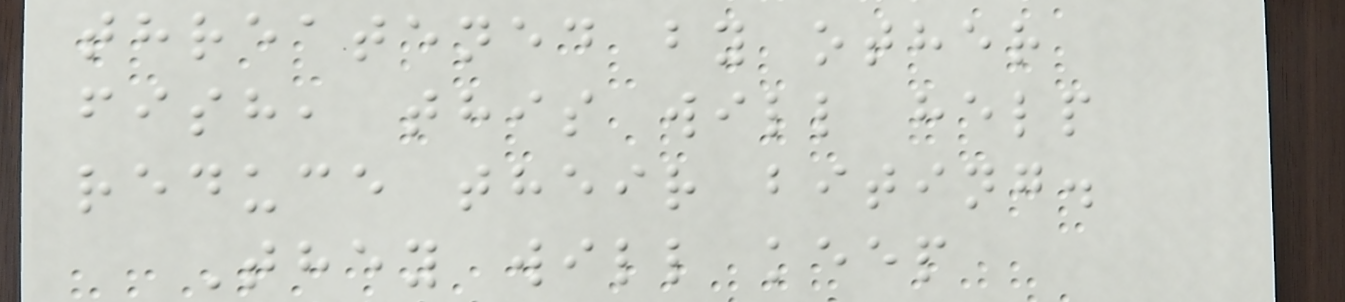threatened by other
fish, this will help
reduce their biting.
They will keep
